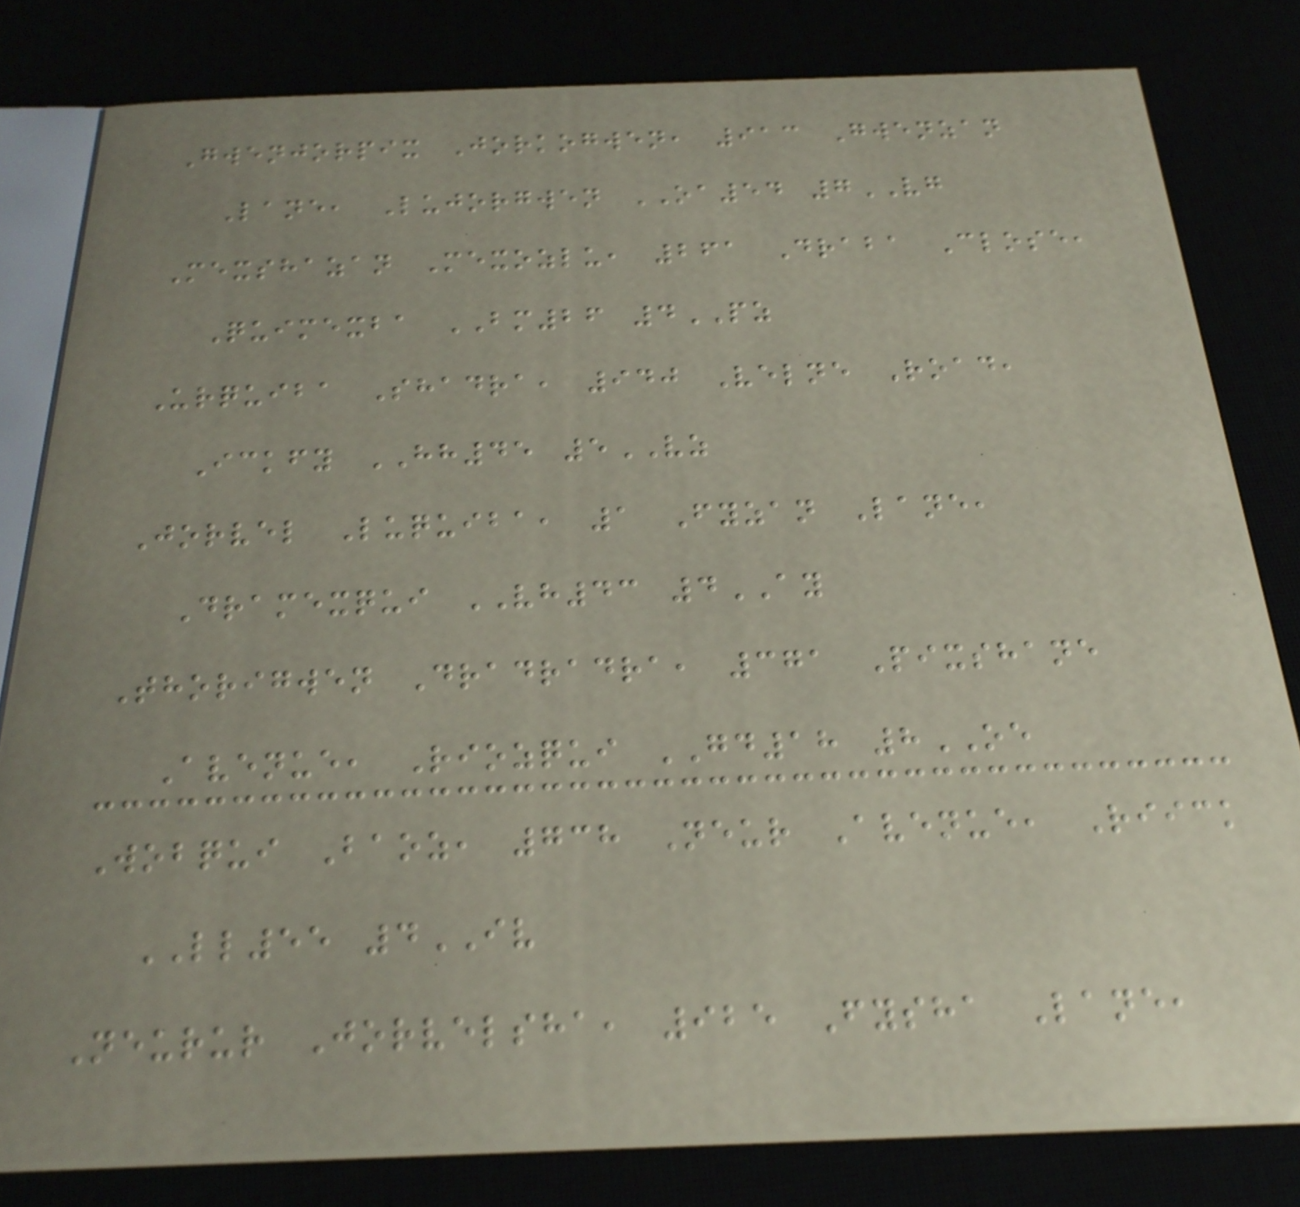Gwenjorpix Jorkogwen, 913 Gwenzan
Lane, Lujorgwen OA54 7VG
Mexshazan Mexozlu, 261 Draba Close,
Quimexba BM26 4PZ
Urquiba Shadra, 940 Velne Road,
Ickfy HH45 5VZ
Jorvel Luquiba, 1 Fyzan Lane,
Dramexqui VH43 4AY
Thorigwen Dradradra, 371 Pixshane
Avenue, Riozqui GD18 8OE
Wobqui Baoz, 738 Neur Avenue, Riick
LL55 4IV
Neurur Jorvelsha, 925 Fysha Lane,
